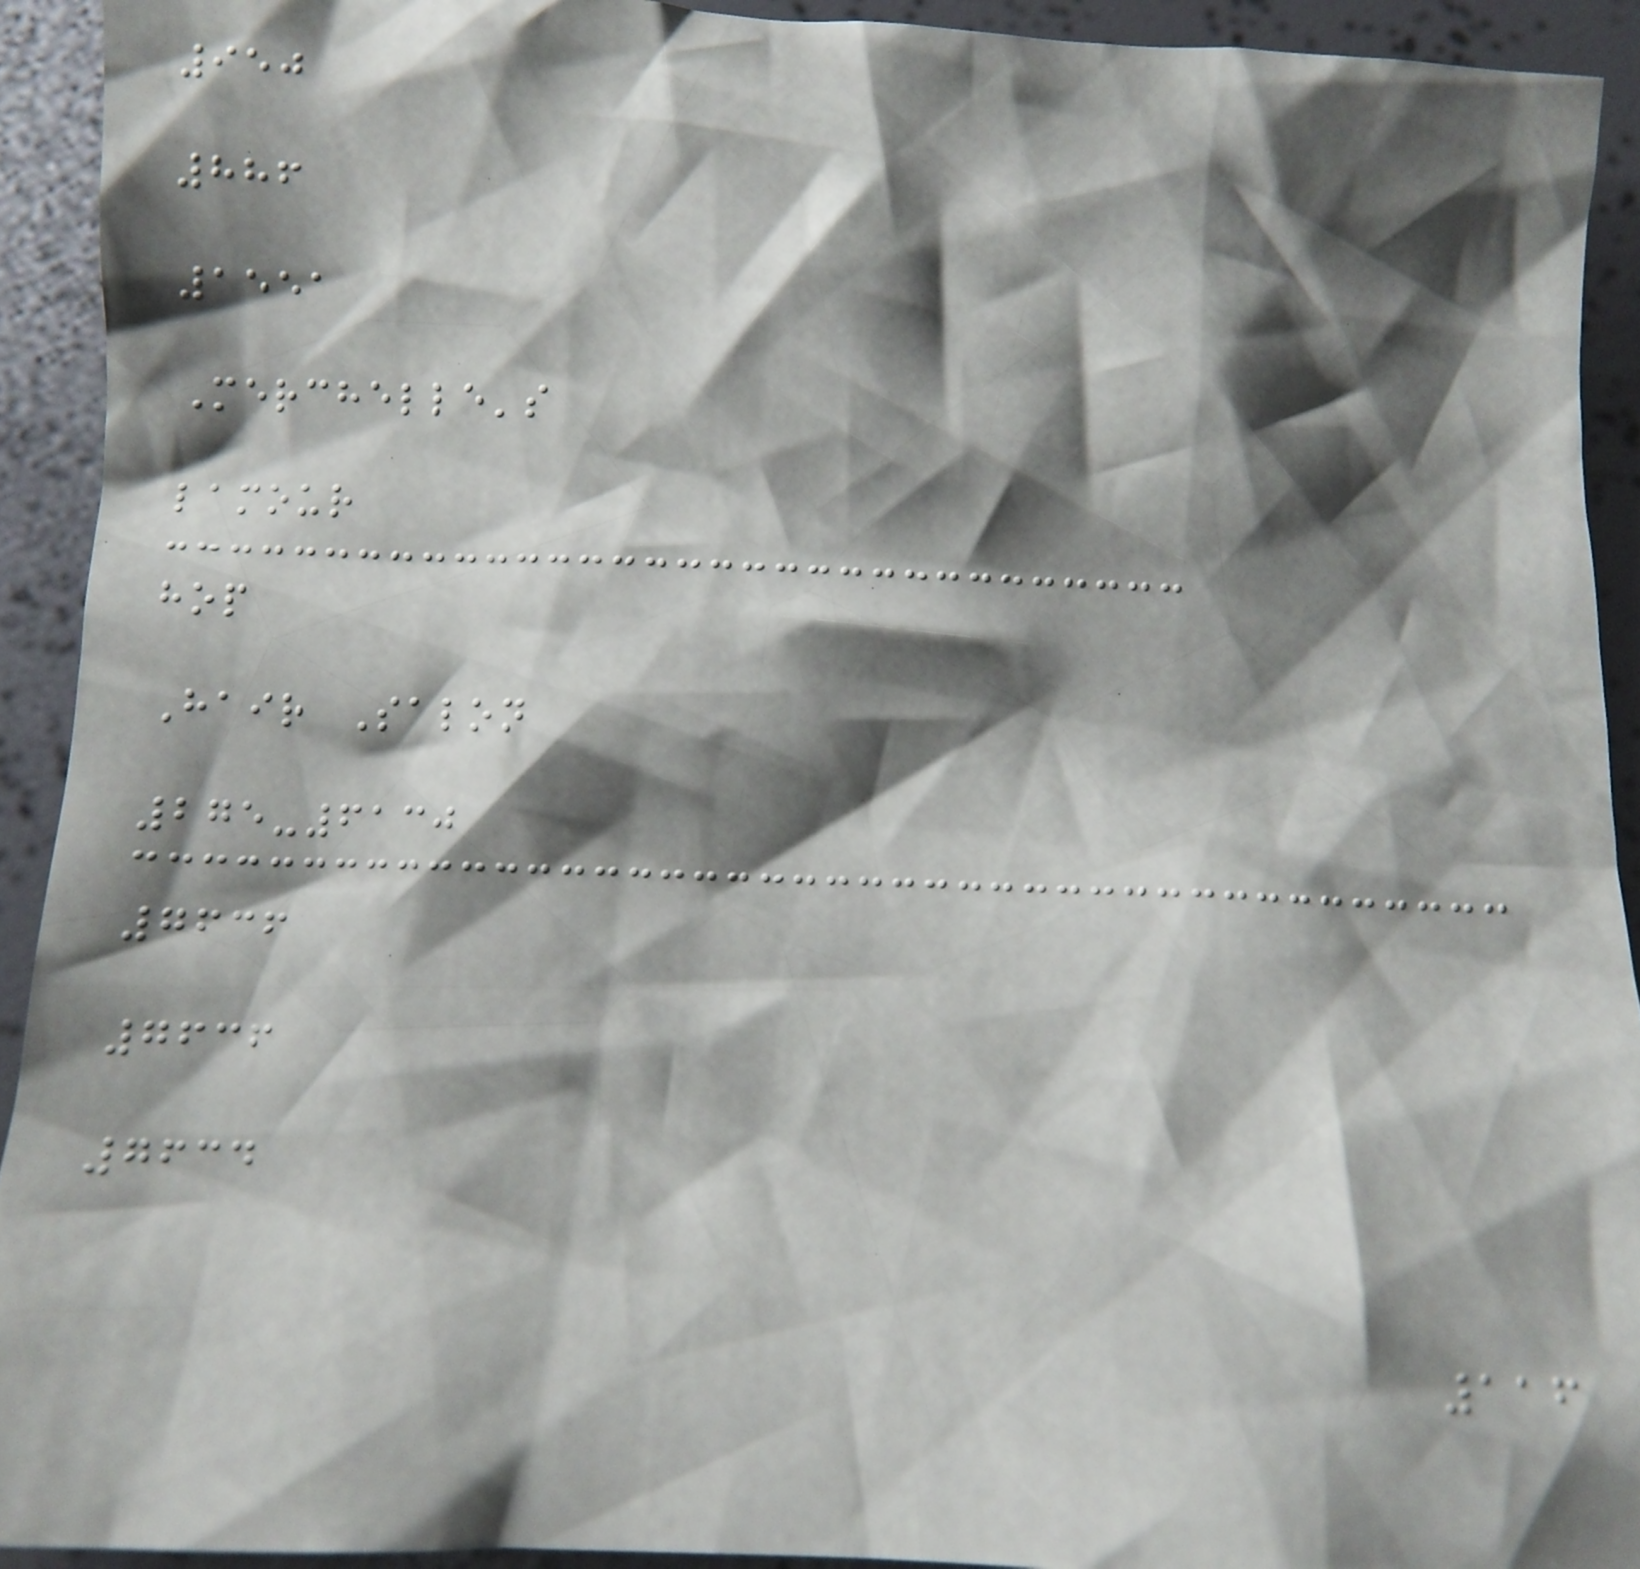950
886
1551
Merchelle's
lamour
hop
Hair Salon
275-6130
7636
7636
7634
116
